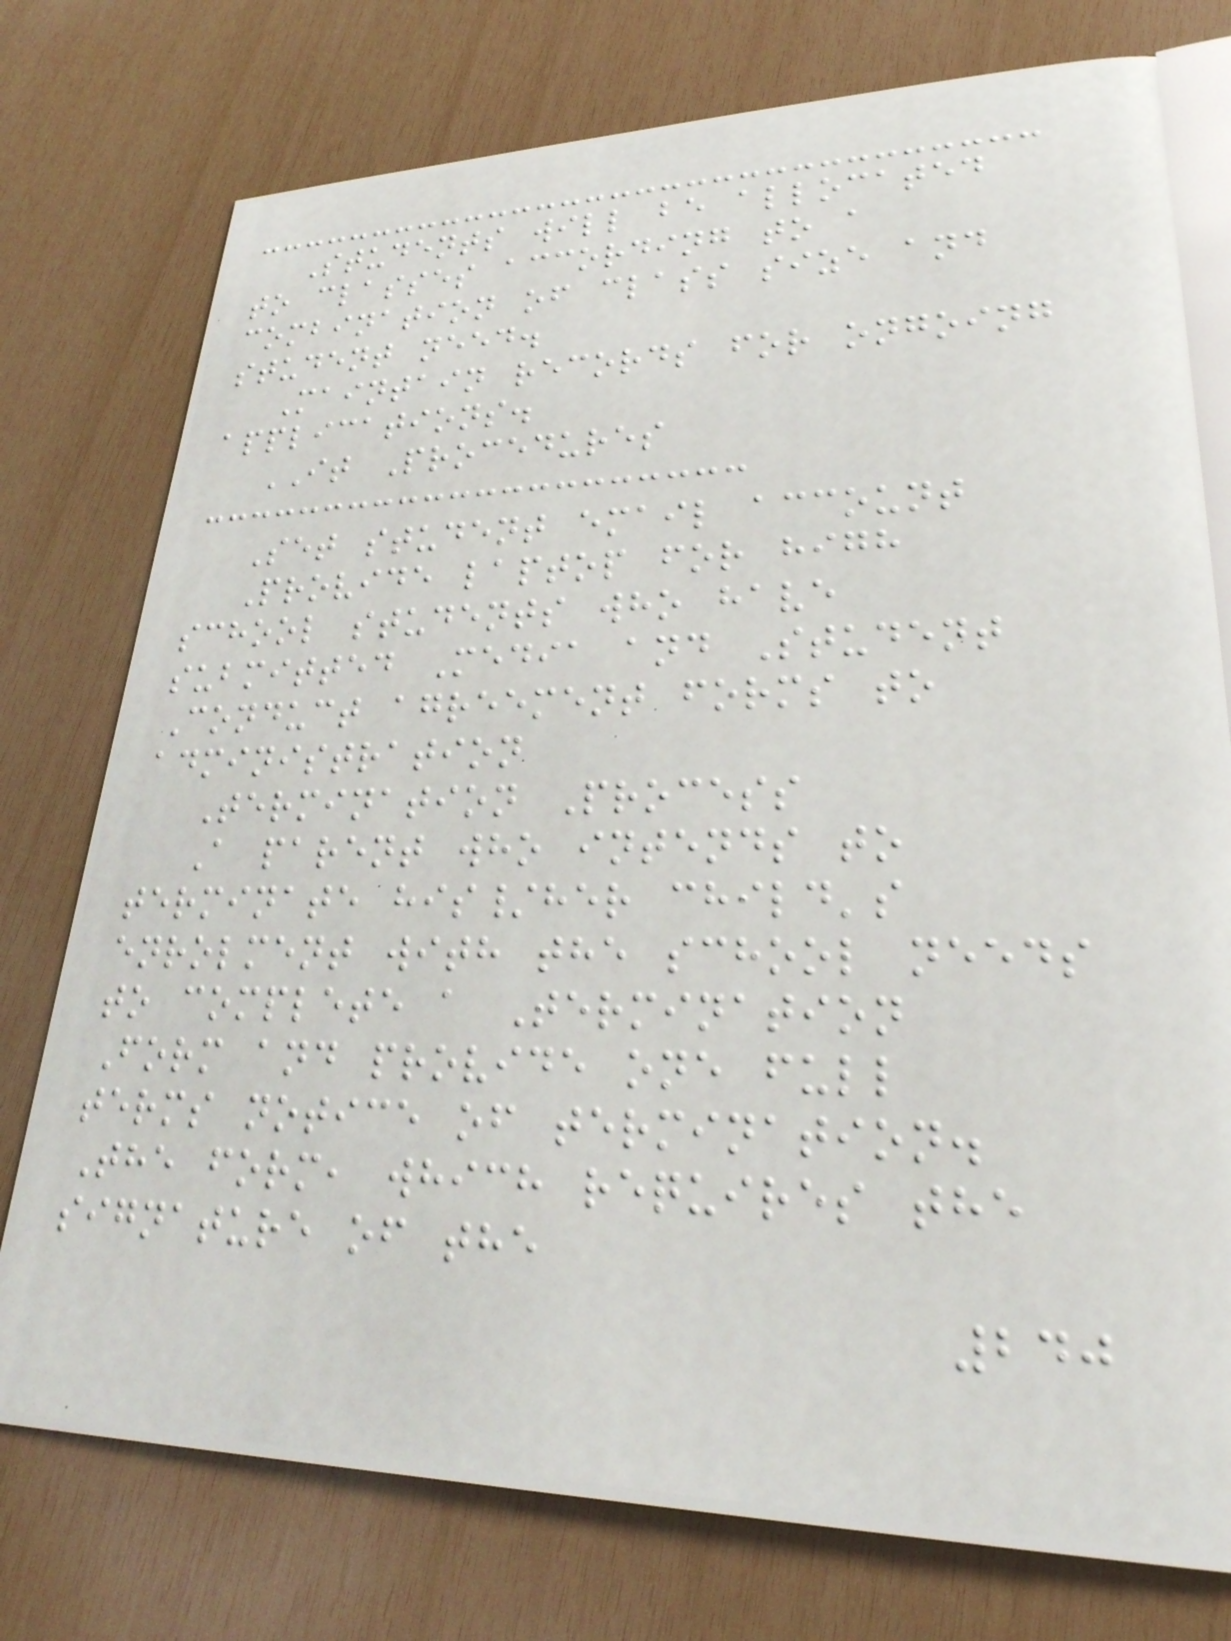Students will be allocated
to classes according to a
combination of class size and
student need.
Maintain records for ongoing
applications.
IT Procedures
Set student email account
Provide laptop for high
school students who have
submitted Media and Student
Conduct agreement forms to
administration
Termination Process
A parent who intends to
terminate his/her child's
enrolment with the school needs
to complete a Termination
Form and provide one full
terms notice of termination.
The form, which requires the
signature of the
240
